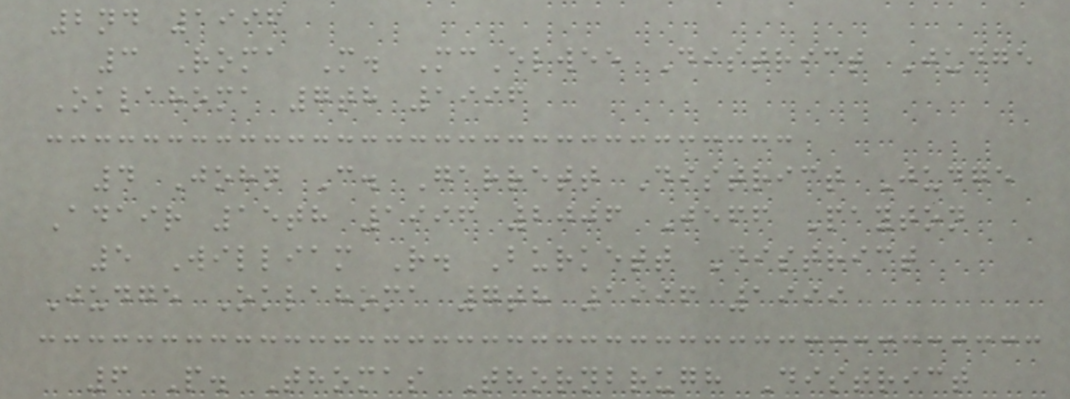2nd 1996
3 Roma M. McElwee District Judge
Oklahoma 7th 1996
4 John C. Garrett District Judge
Adair 15th 1996 2006 Jeff Payton
5 William R. Burkett District
Judge Oklahoma 7th 1996 1999
6 P. Thomas Thornbrugh District
